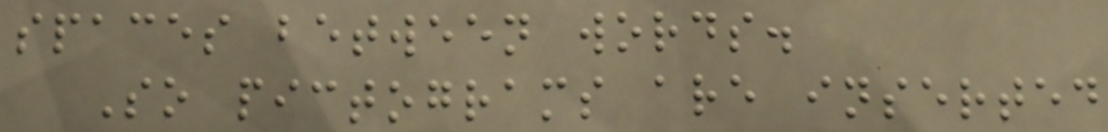spaces between words.
So pictograms are inserted
